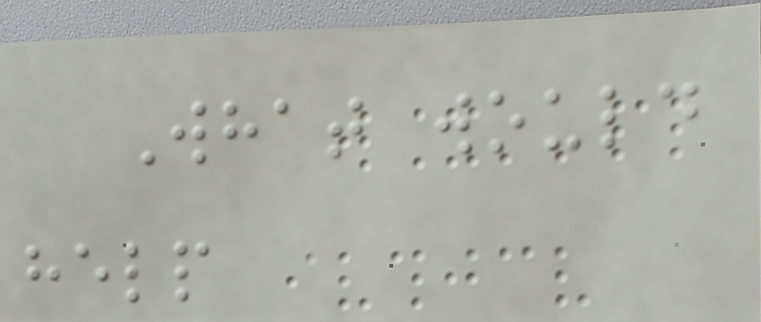What would
help
